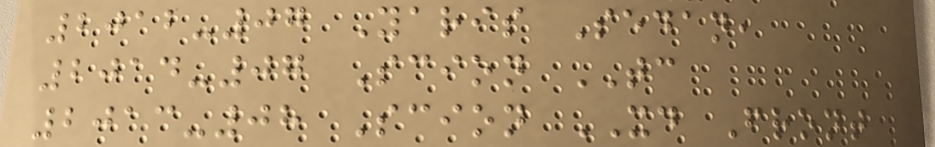2012-07 Yaris Sedan,
2014-07 Scion TC
2013-08 Scion XD Front
